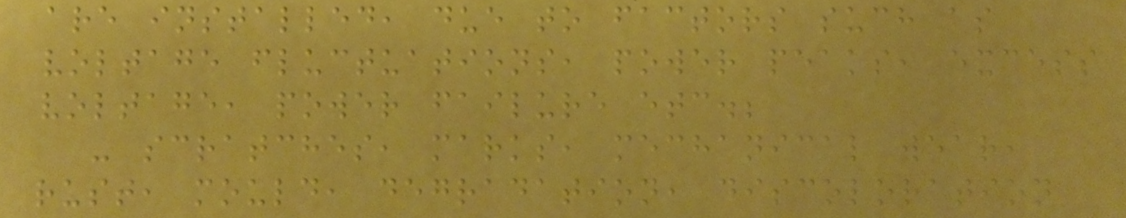are installed, due to factors such as
voltage fluctuations, power peaks, excess
voltage, power failure etc.;
- scratches, marks, mechanical wear,
rust, mould, degradation, discoloration
